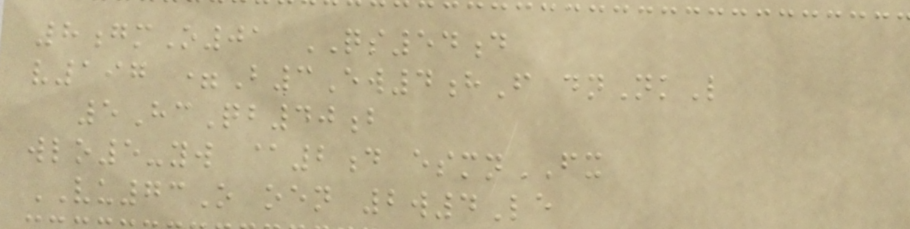8gmO01 QS54d
v197 =B3Ew4hF dnNkL
5HcQb40b
wlo5-yw @2d esmnFX
VU73O oen 2w4Le
